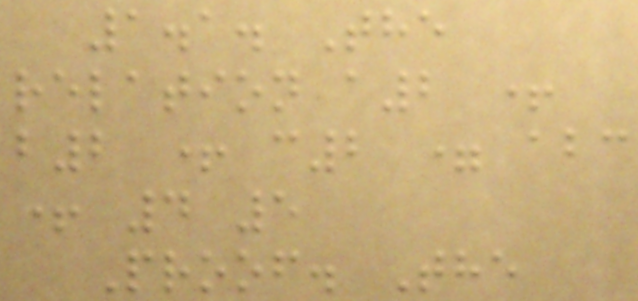1.1. The
relation a2 +
b2 + c2 = abc
+ 4 5
Proof. The
